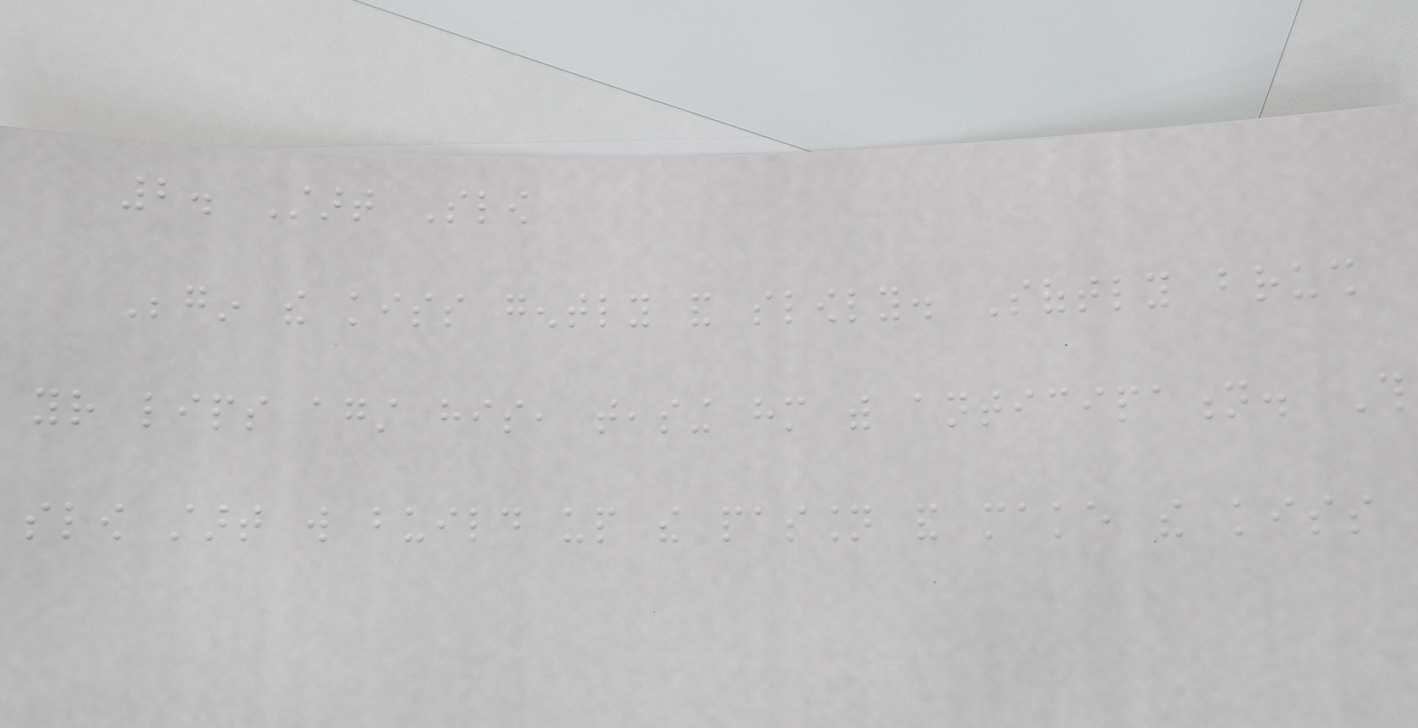2. Start Slow
Begin the kiss gently and slowly. Softly brush
your lips against his, teasing him with anticipation. This
slow start will build up the passion and make the kiss
